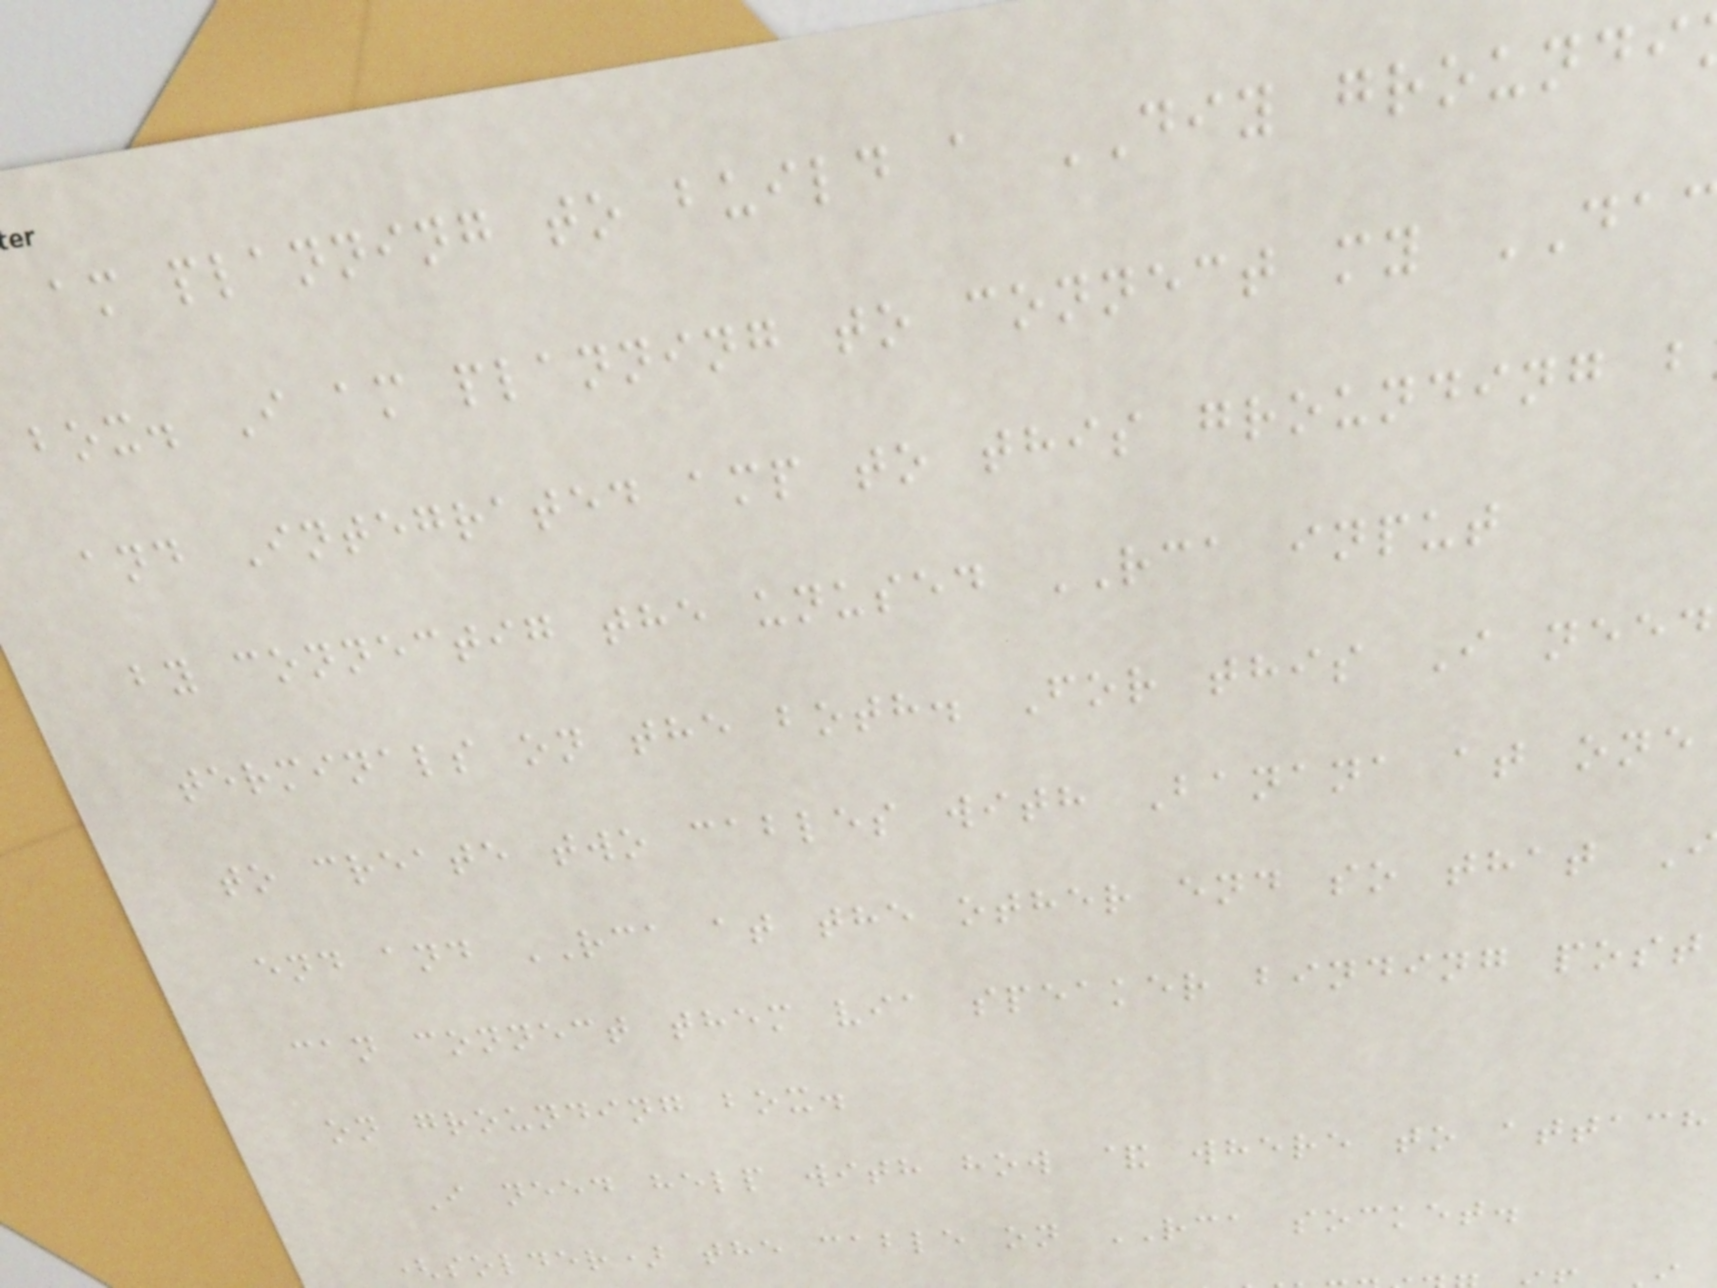am planning to build a DIY groundi
box. I am planning to connect my DA
and Integrated amp to this grounding b
by connectig the unused RCA input
terminals on the both. For this I need
to create two cables with Banana at one
end and RCA at the other end so that
can connect them via speaker binding post
on grounding box.
I need help with how & where to attach
(solder) the cable on RCA socket.
